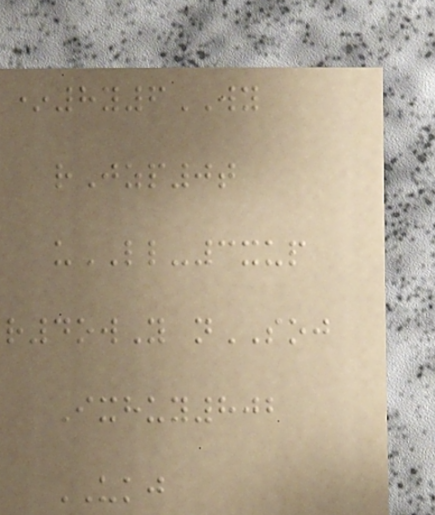*8y6WY
rJzp0t
uLL-3xup
r4owY nSOJ
Ixhuy802
UKJ
